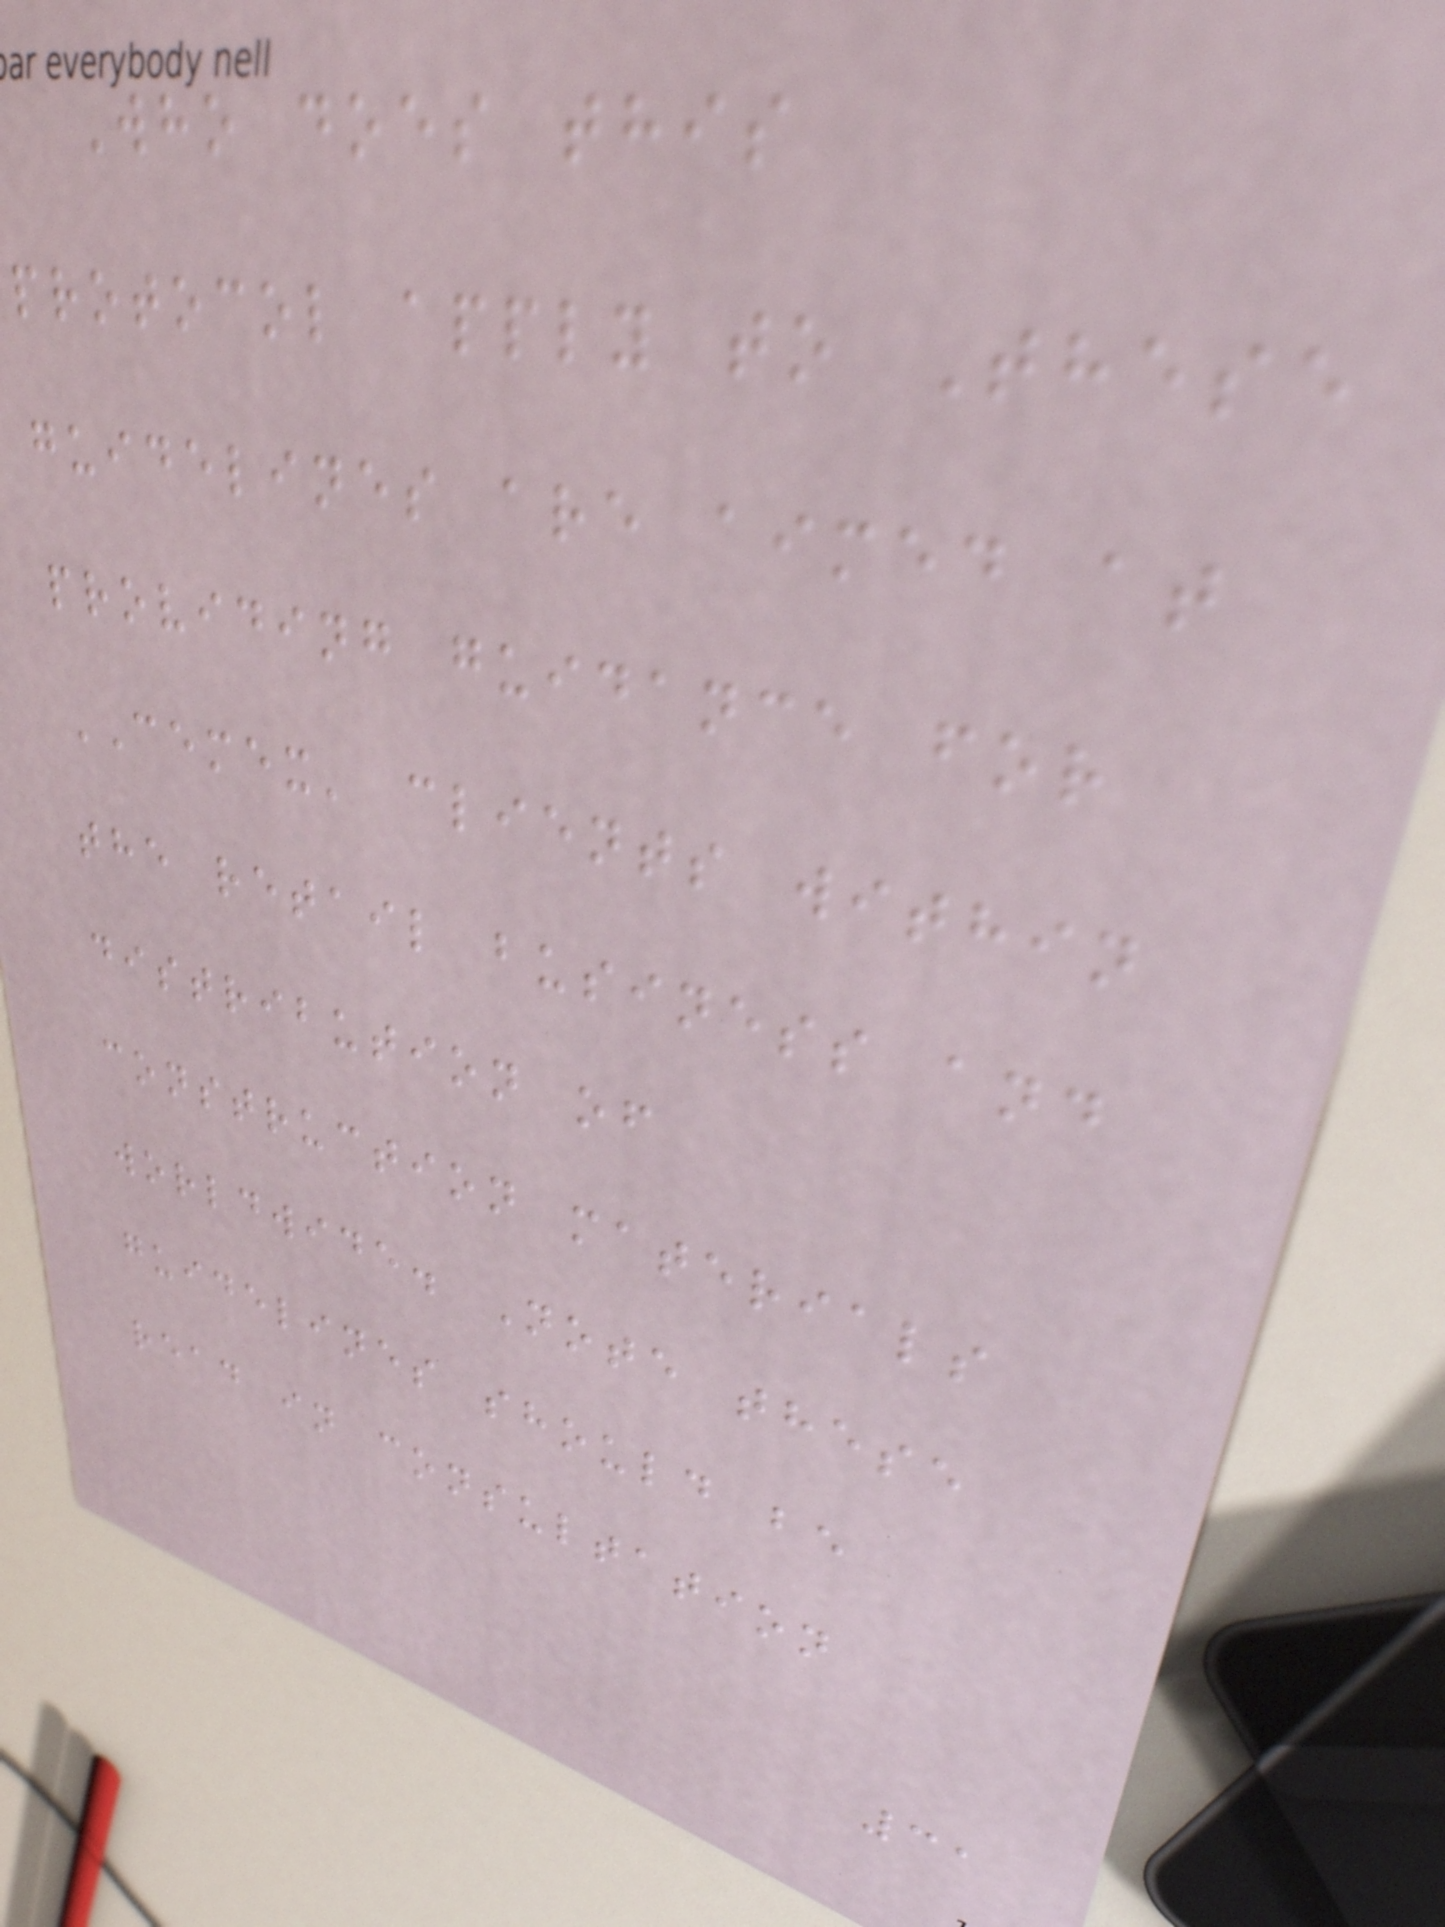Who does this
protocol apply to These
guidelines are aimed at
providing guidance for
CEMEX' clients within
the retail business and
distribution of
construction materials
worldwide. Note these
guidelines should be
read in consultation
31
